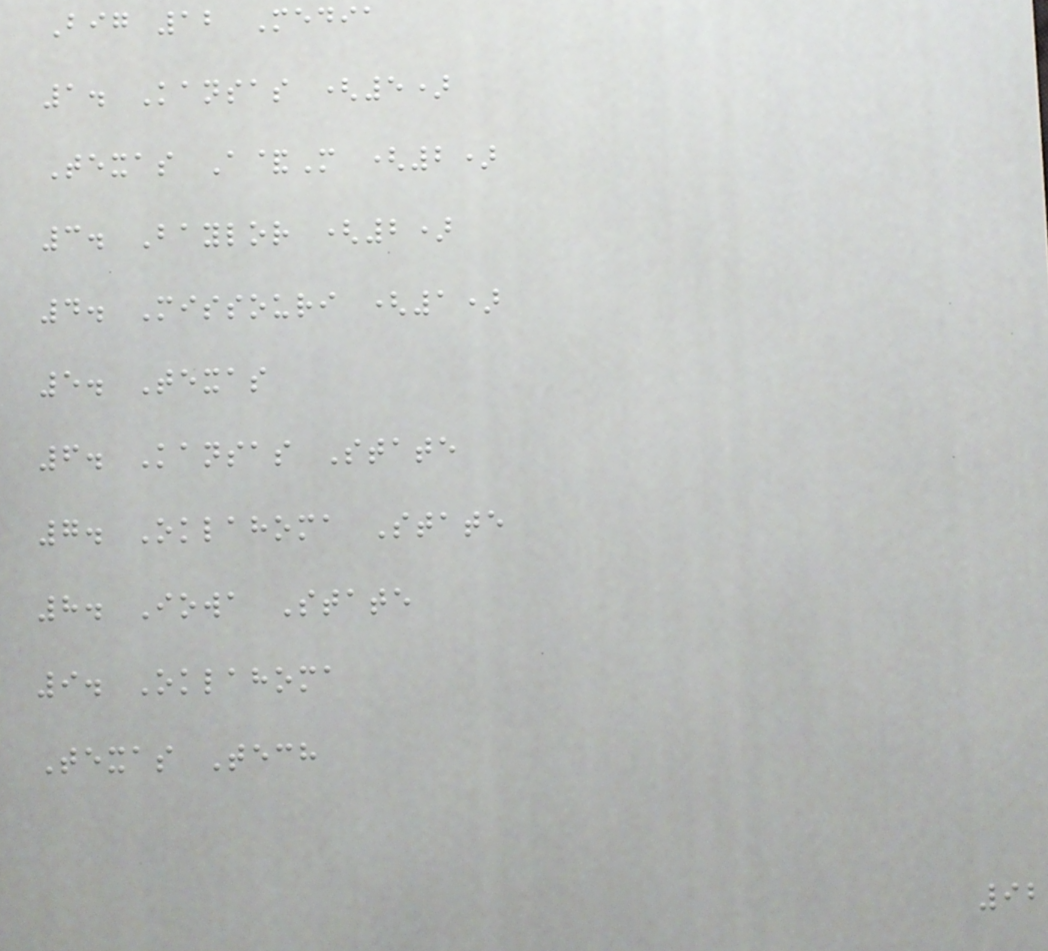Big 12 Media
1. Kansas (5)
Texas A&M (2)
3. Baylor (2)
4. Missouri (1)
5. Texas
6. Kansas State
7. Oklahoma State
8. Iowa State
9. Oklahoma
Texas Tech
92
